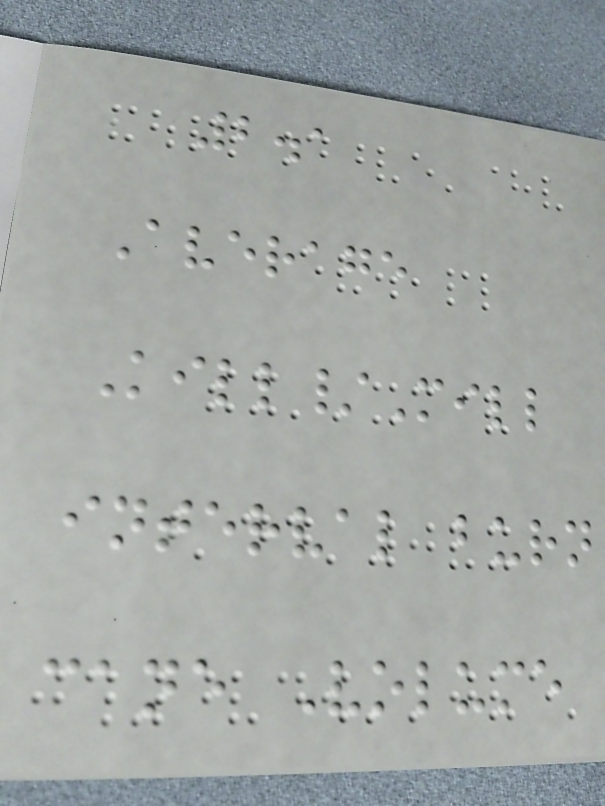2.1
Average
Kill/Mill
interval burn
cane Volume
